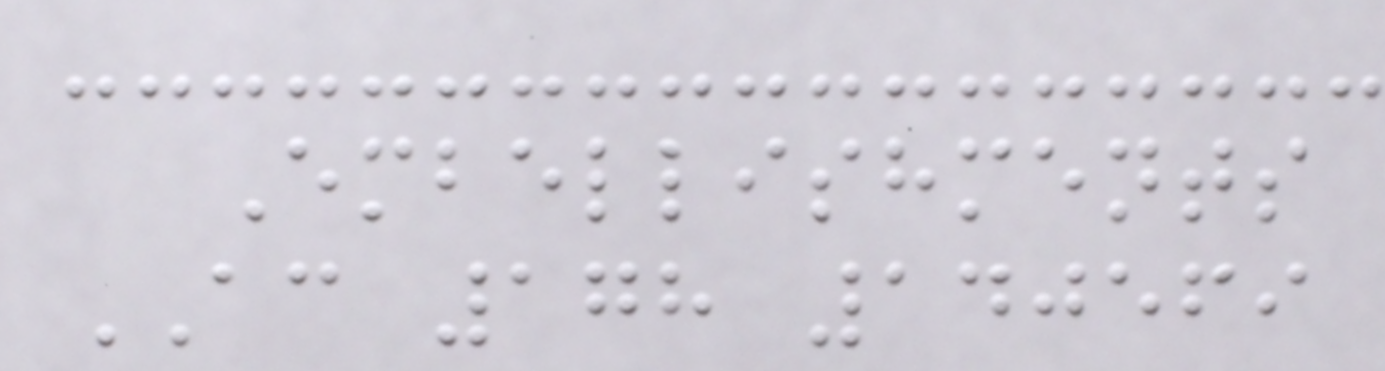Embellishments
AC 178 140569
